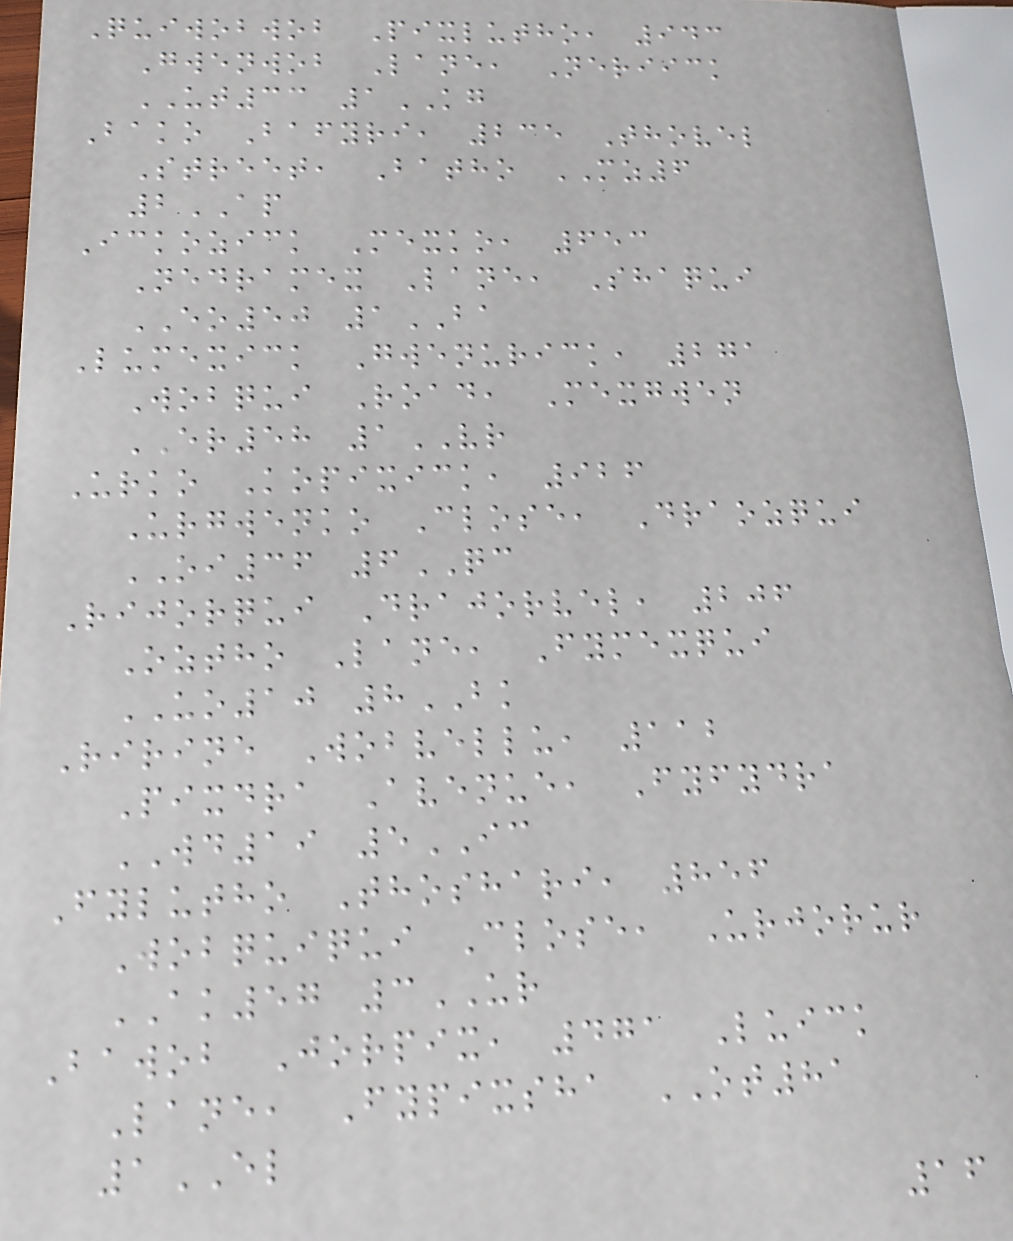Quiwobwob Pixlutho, 943
Gwenwob Lane, Neriick
UT33 1KG
Bako Bafyri, 235 Thovel
Street, Batho MZ6
2AP
Ickozick Mexko, 653
Nedramex Lane, Shaqui
EO50 1BA
Lumexick Gwenurick, 271
Wobqui Road, Mexgwen
ER58 1VR
Urko Kopixick, 926
Urgwenko Close, Draozqui
OI36 6QC
Rijorqui Drajorvel, 206
Oztho Lane, Fymexqui
UO10 8BK
Ririne Wobvellu, 112
Pixdra Avenue, Fyfydra
WD19 5IC
Fylutho Thoshari, 856
Wobquiqui Close, Urjorur
AK57 3UR
Bawob Jorpix, 471 Luick
Lane, Fypixsha OT81
1EL
16
